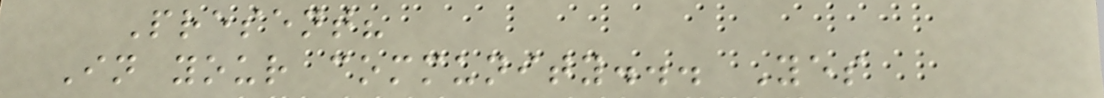Present?
In your community... Yes
